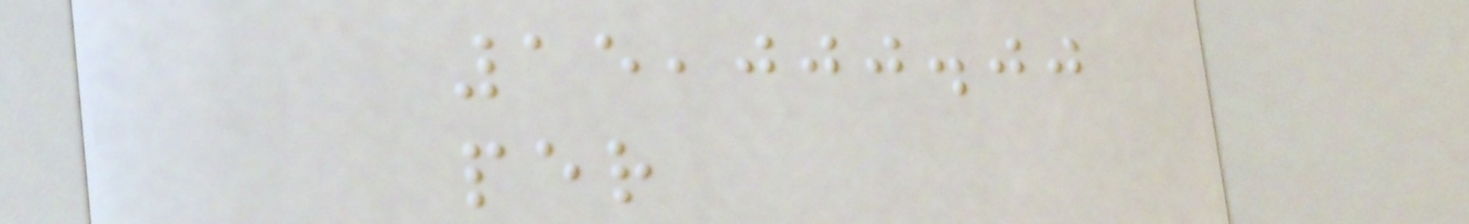15,000.00
per
